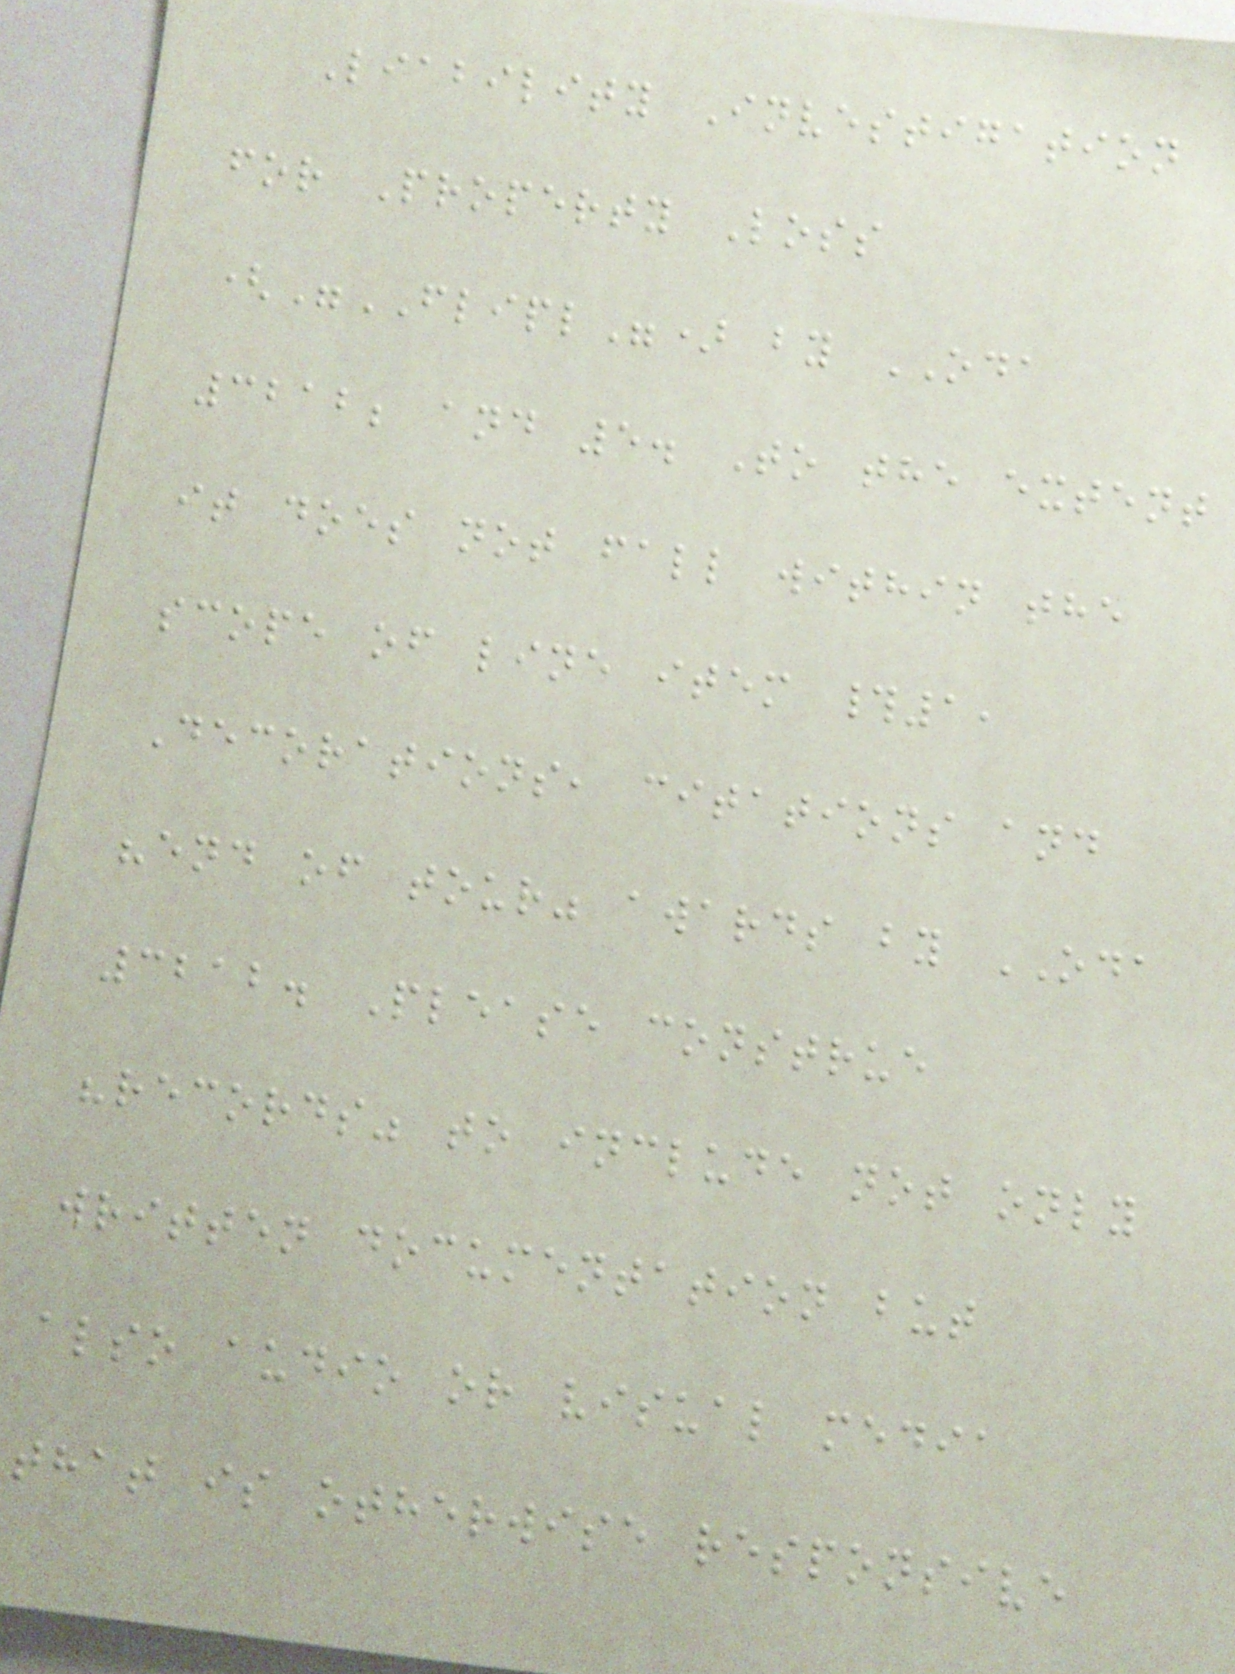Liability Investigation
for Property Loss
("FLIPL") by ODA
3212; and 5. To the extent
it does not fall within the
scope of line item #1,
Decorations, citations and
"end of tour" awards by ODA
3212. Please construe
"records" to include not only
written documentation but
also audio or visual media
that is otherwise responsive
